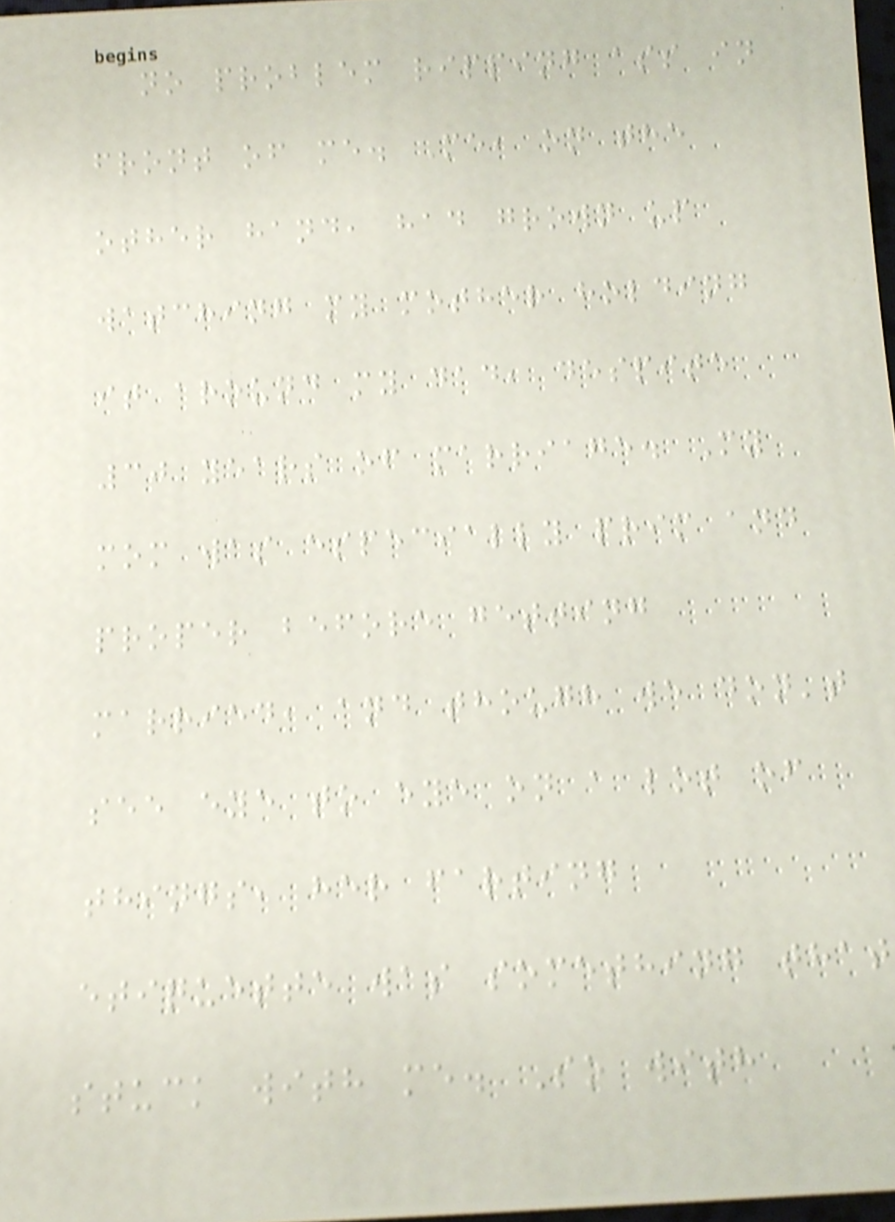no problem ripping ass in
front of me. Me, on the
other hand, had grown up
watching my mother holding
it around my dad, despite
30 years of marriage. My
mom was especially prim and
proper before getting
married, and though we don't
see eye to eye on a lot of
things, her farting
etiquette was something that
stuck with me. So with
